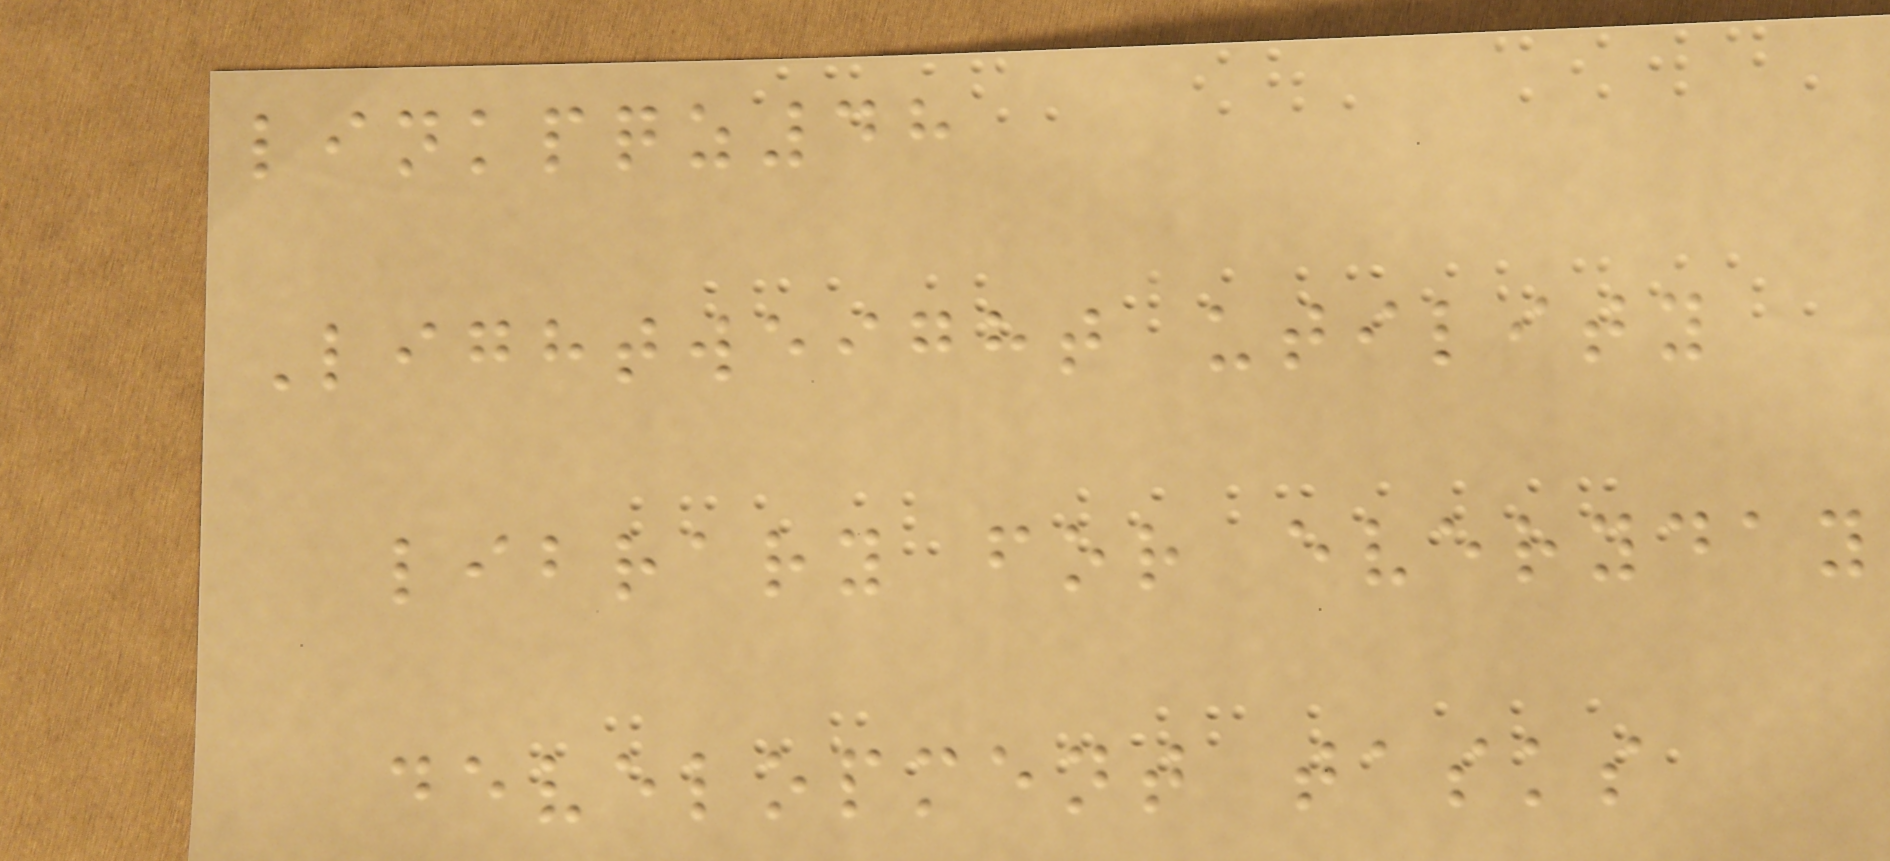linkpqz48
Lightweight utility
library for everyday
development tasks
